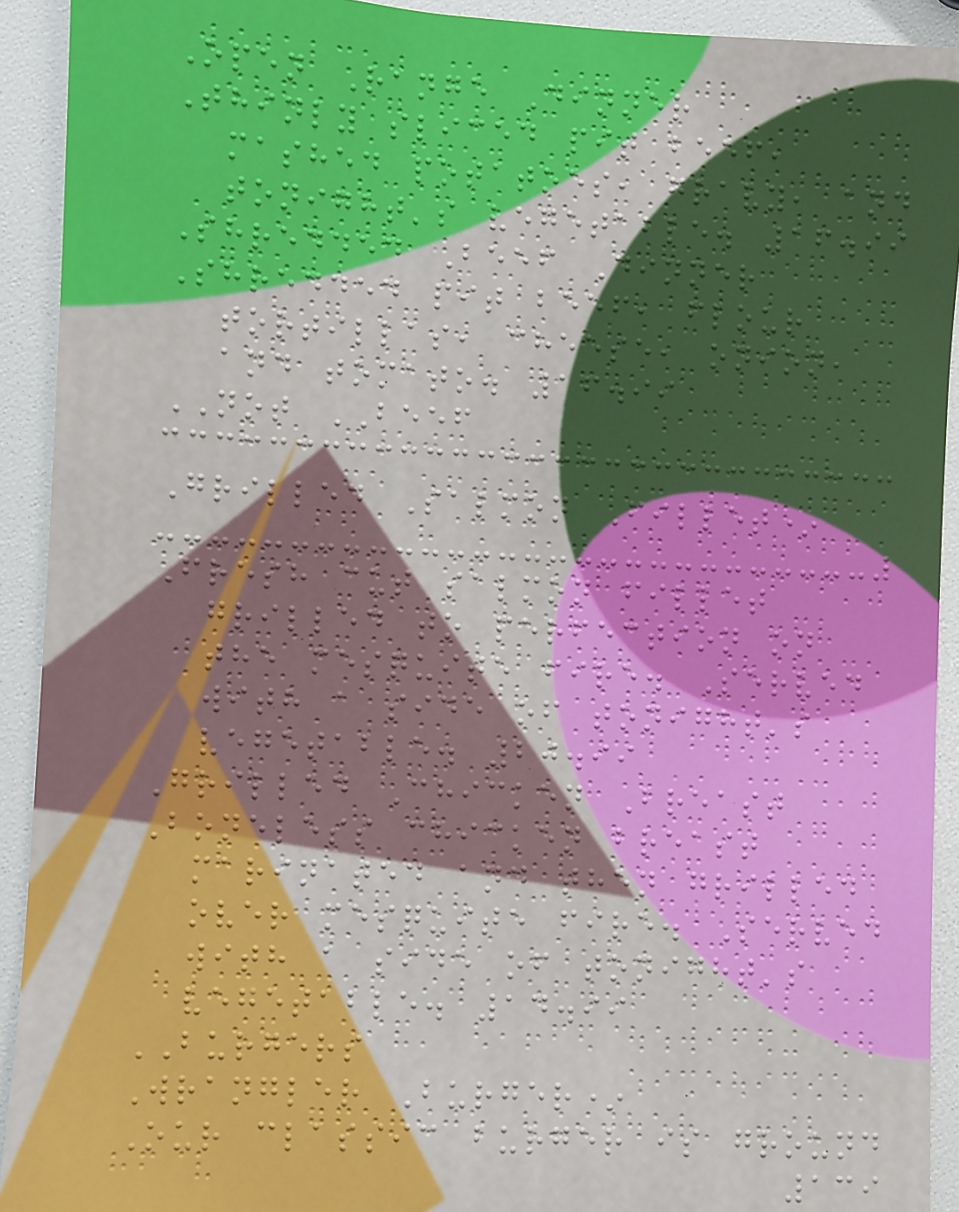Open Range Dinner
Thinly sliced pit beef,
mashed potatoes, gravy, and
tonight's vegetable. 16.99
Shredded Beef Dinner
Shredded pit beef, flour
tortillas, cheese, onion,
and tomato. 16.99
NOT BEEF
Grilled Salmon Fillet*
Fresh cut salmon fillet
grilled to perfection on
the mesquite fire. Served
with a side of tonight's
vegetable. 20.99
Grilled Chicken Breast
Boneless chicken breast
marinated and then grilled
over mesquite fire. Served
with a side of tonight's
vegetable. 14.99
BURGERS
Wrangler Burger*
Our classic burger is ground
139
